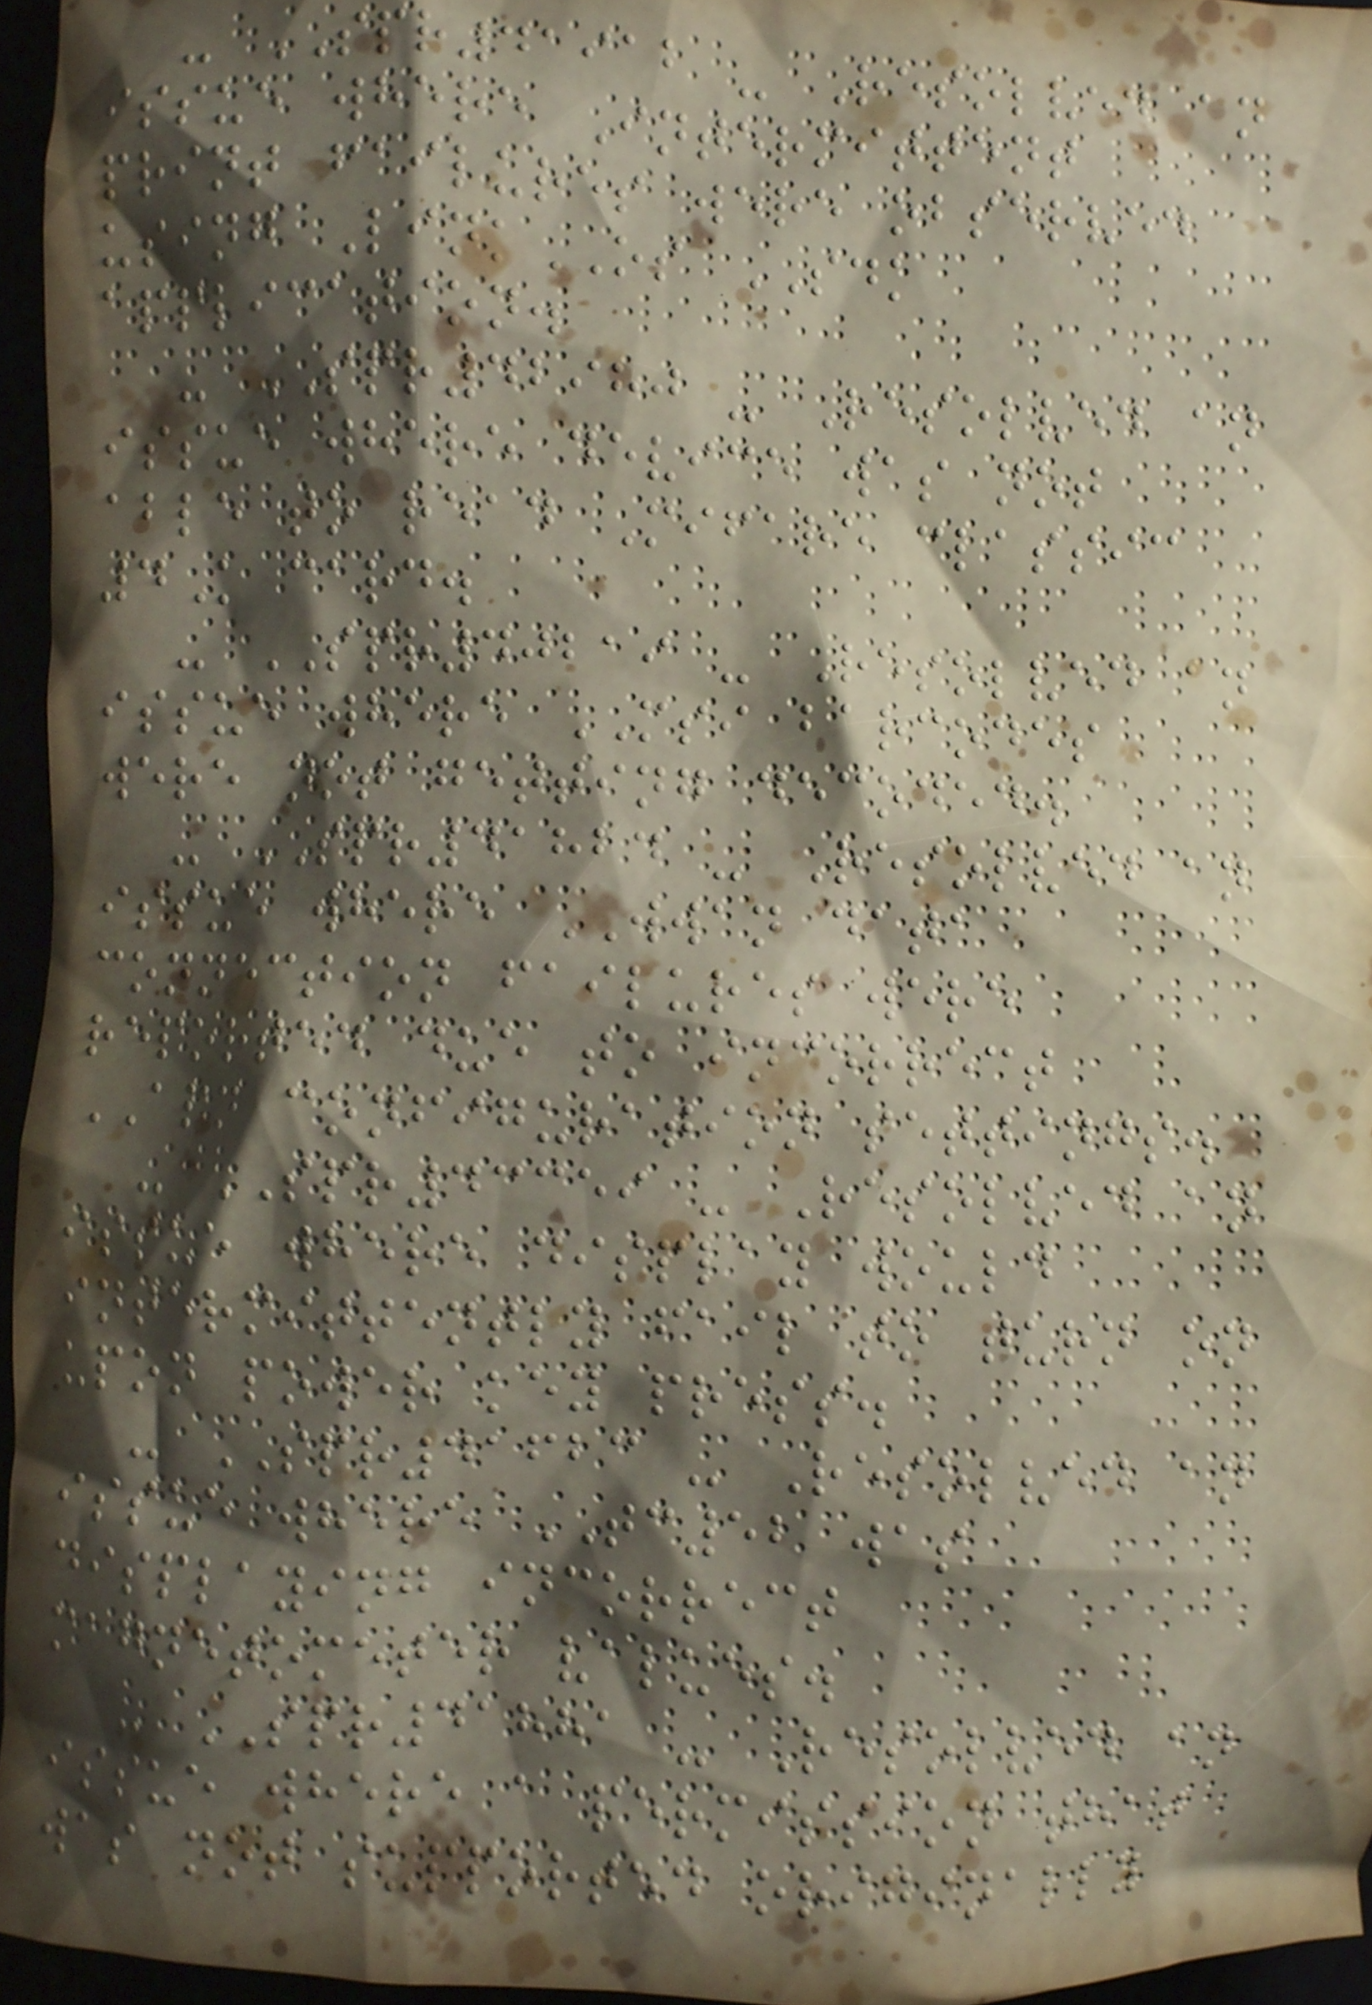- SPR41912 - Resolved an
issue where Intermittent
print failures were observed
using LinkOS SDK
application.
- SPR42980 - Resolved an
issue where device was not
able to read Mifare classic
4K card.
- SPR40219 - Resolved an
issue where MSI barcodes
were not getting decoded.
- SPR41824 - Resolved an
issue where WWAN data
connection failures were
reported due to incorrect
APN configuration settings.
- SPR43359 - Resolved an
issue where display would
intermittently fail to turn on
upon power key press.
- SPR41623 - Resolved an
issue where TC52 was
displaying incorrect
magnetometer values.
- SPR41881 - Resolved an
issue where a permission that
was not supported originally
